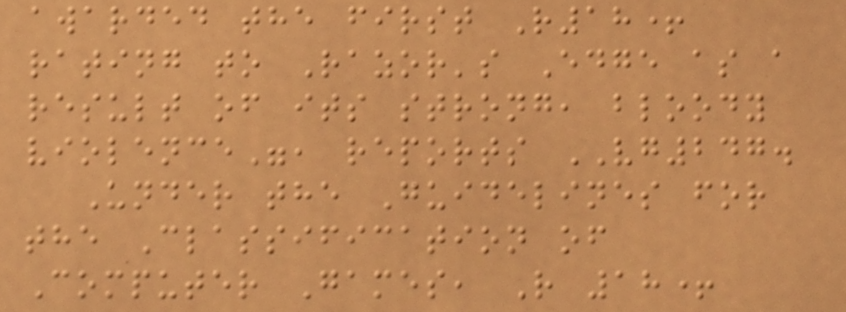awarded the first R18+
rating to Razor's Edge as a
result of its strong, bloody
violence", reports VG247.
Under the Guidelines for
the Classification of
Computer Games, R 18+
